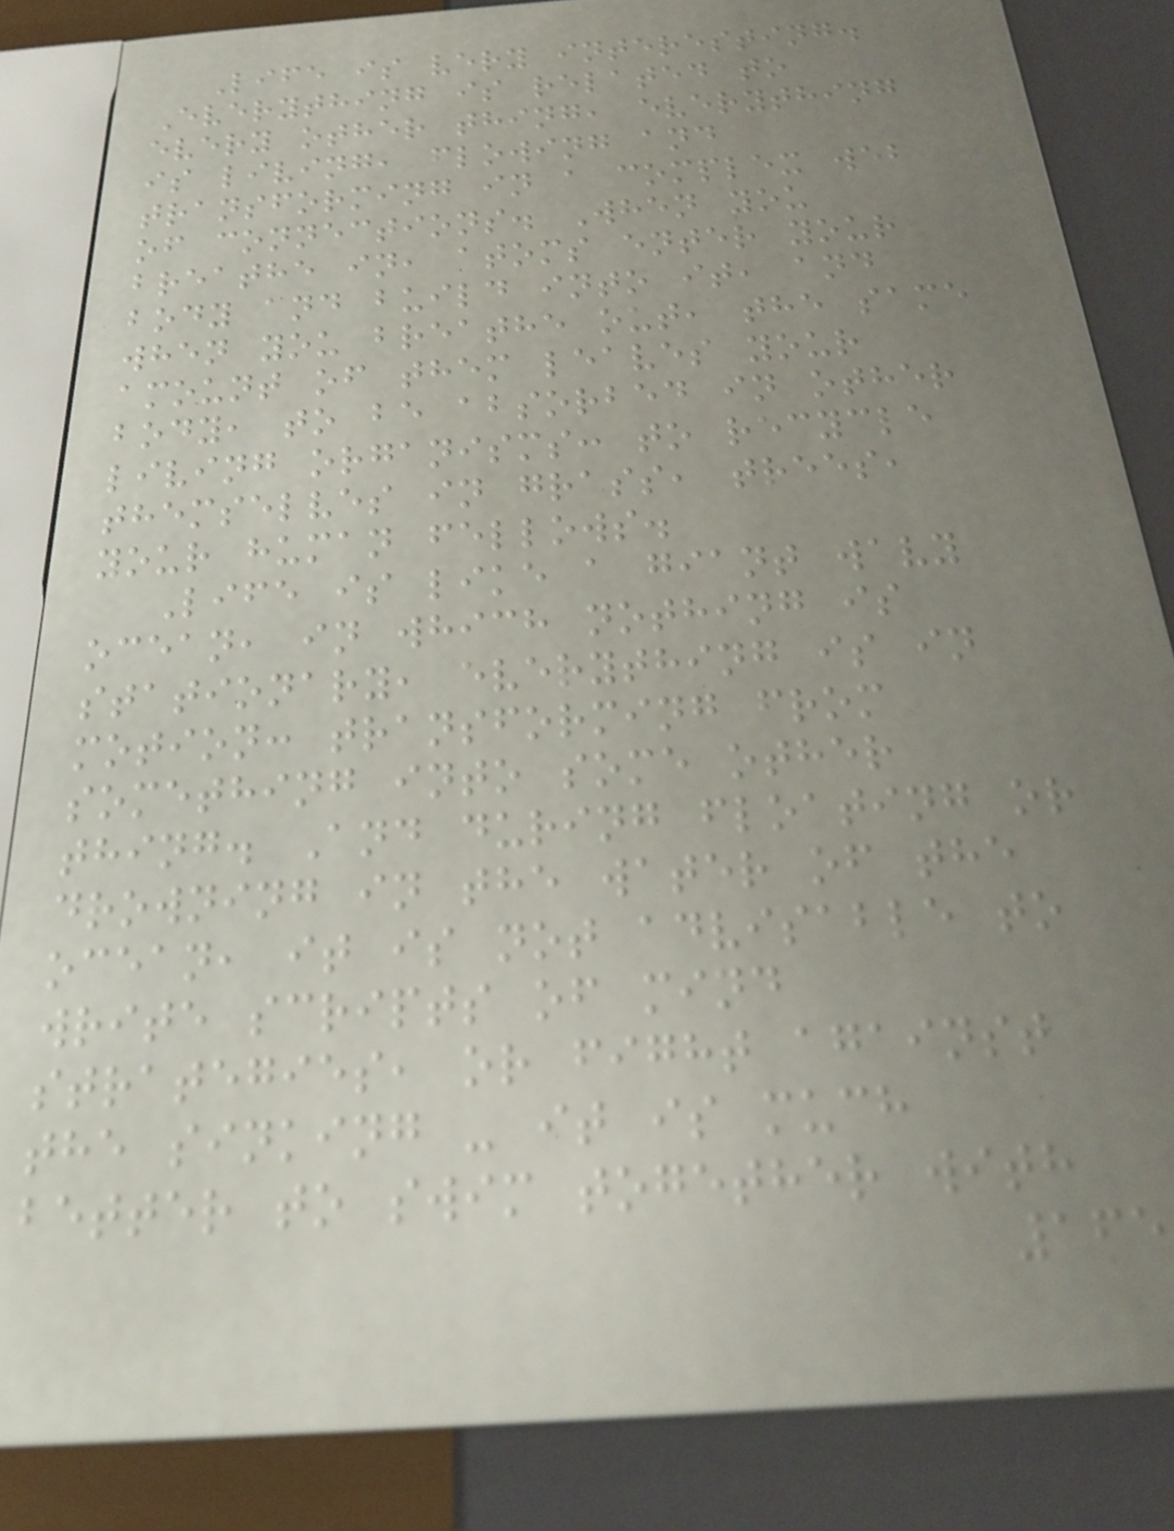Life is very interesting.
Everything is related to
every other thing, everything
is living, flowing and
transforming in a complex web
of connections. When you
breathe in, atoms enter your
body and build into it, and
when you breathe out, the same
amount of them leaves your
body, to be absorbed in other
living organisms: to recycle
themselves in grass, trees,
your human fellows.
Life is like a giant wavy
ocean, in which nothing is
stationary, everything is in
motion: transforming from
something into some other
thing. And during floating or
drowning in the water of the
ocean, it is not advisable to
write scripts of mind
strategies, or fight against
the sinking - it is much
better to swim together with
165
